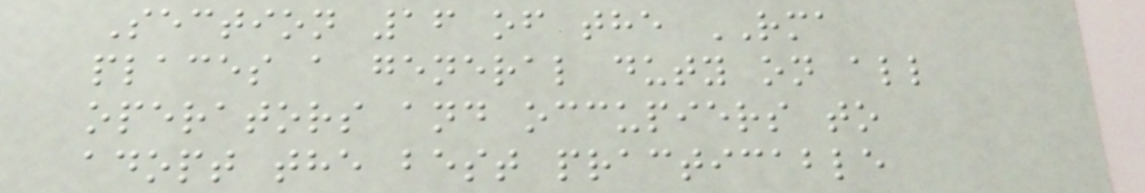Section 16 of the RMA
places a general duty on all
operators and occupiers to
adopt the best practicable
